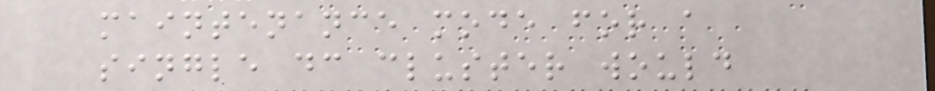maintenance mode for a
single dc cluster would
